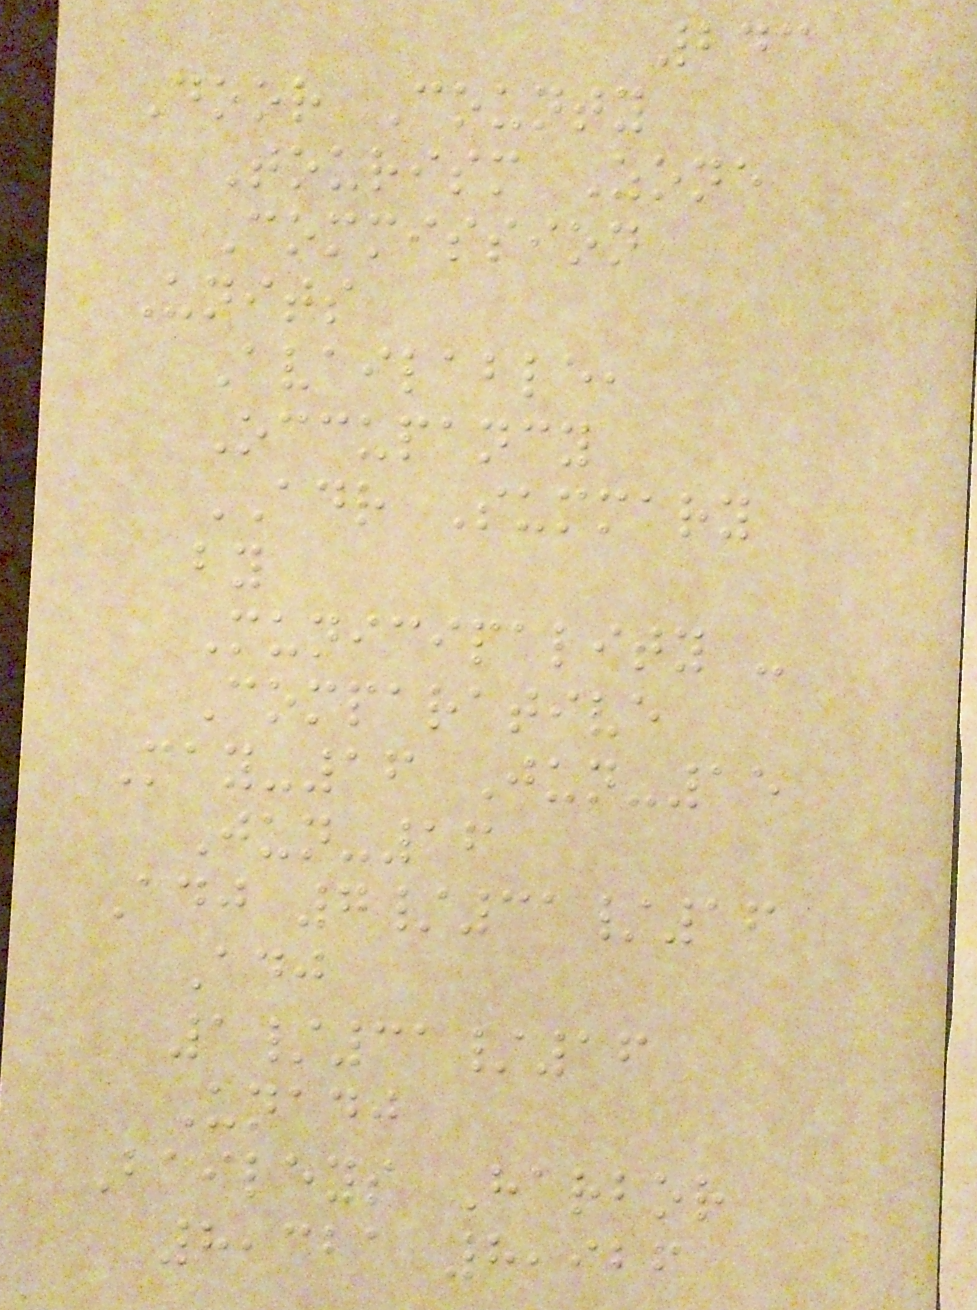243
Door County
Tourism Zone
Commission
Units
Available,
Occupancy
ADR Summary
by
Municipality -
Comparative
May-16 Jun-15
Jun-16
Adj 7/31/16
Adj
1/31/16
Unadj
Baileys Harbor
8,321 8,926
